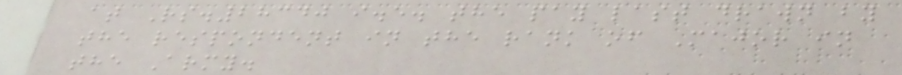at Rs.28340 i.e. the pay last drawn by
the respondent in the rank of Major in
the Army.
